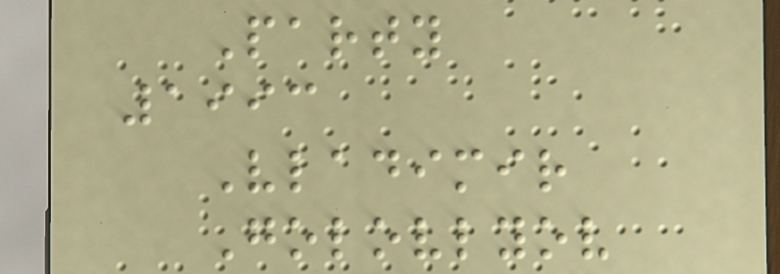Party
1993
Vladimir
Golovlyov
